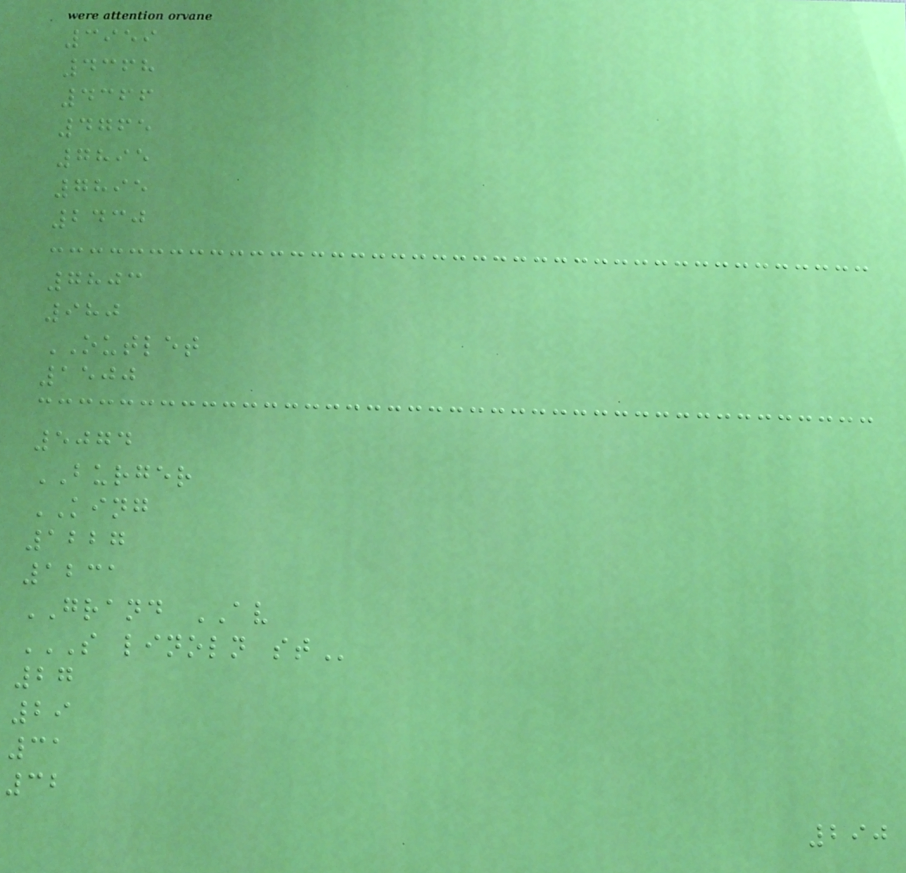3959
4368
4366
4765
7895
7895
2430
7803
980
OUTLET
1500
5074
BURGER
KING
1227
1231
GRAND AV
S LINOLN ST
27
29
31
32
290
